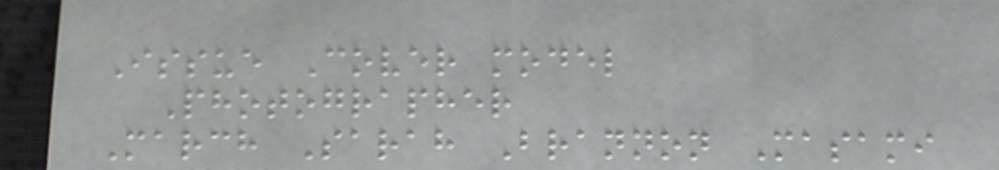Issue Cover model
Photographer
March Sarah Brannon Masami
